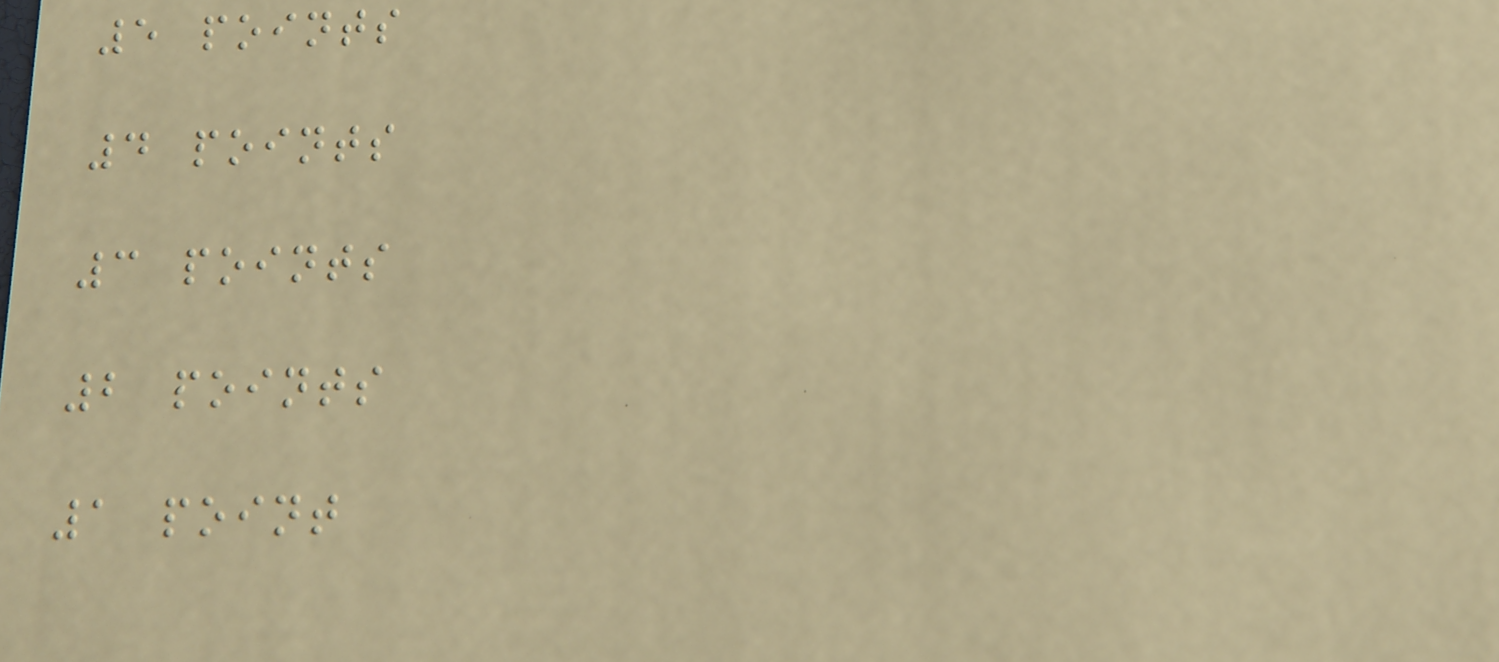5 points
4 points
3 points
2 points
1 point
